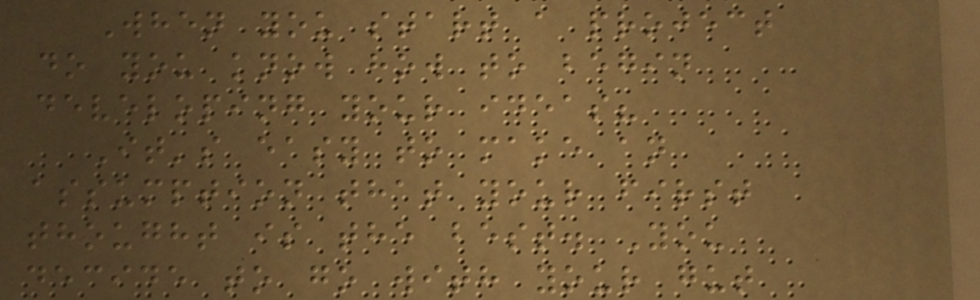When you start a project
do you know how to begin
developing your ideas?
It's easy to make an
assumption that your first
thought is the best. You
decide to go with your gut
